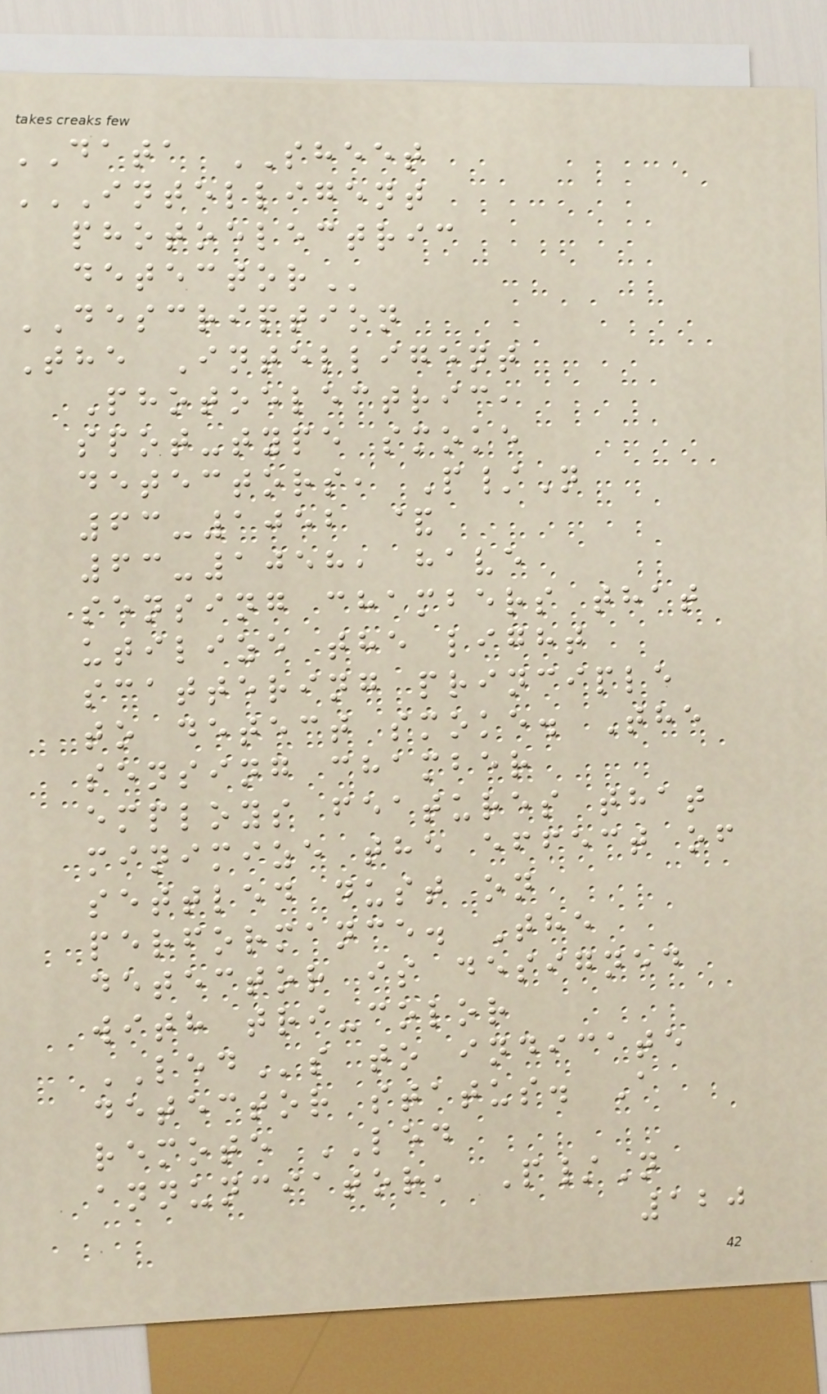DATA SHEET
INTELLIGENT
PHOTOELECTRIC
DETECTOR
DESCRIPTION
The Intelligent
Photoelectric,
spot-type smoke
detectors, P/N
63-1052 &
63-1058, have
sensing chambers that
utilize the light
scattering principle
to detect smoke. The
sensing chamber
employs features that
minimize the effect of
settled dust on
performance. The
detector is designed
with tri-color
LEDs to indicate
detector status. A
remote LED
annunciator, P/N
120
